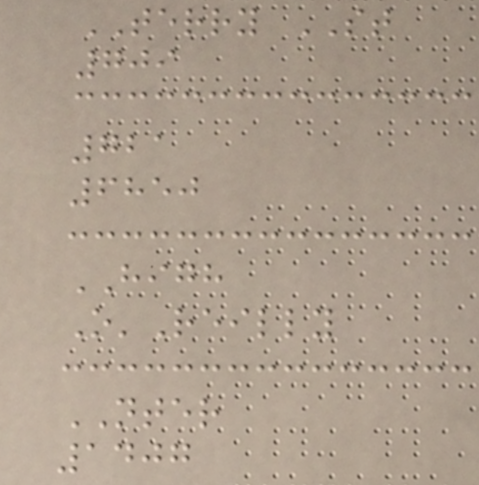TERRY ST
709
721
6850
HIGH
O'Reilly
NTER
1407
